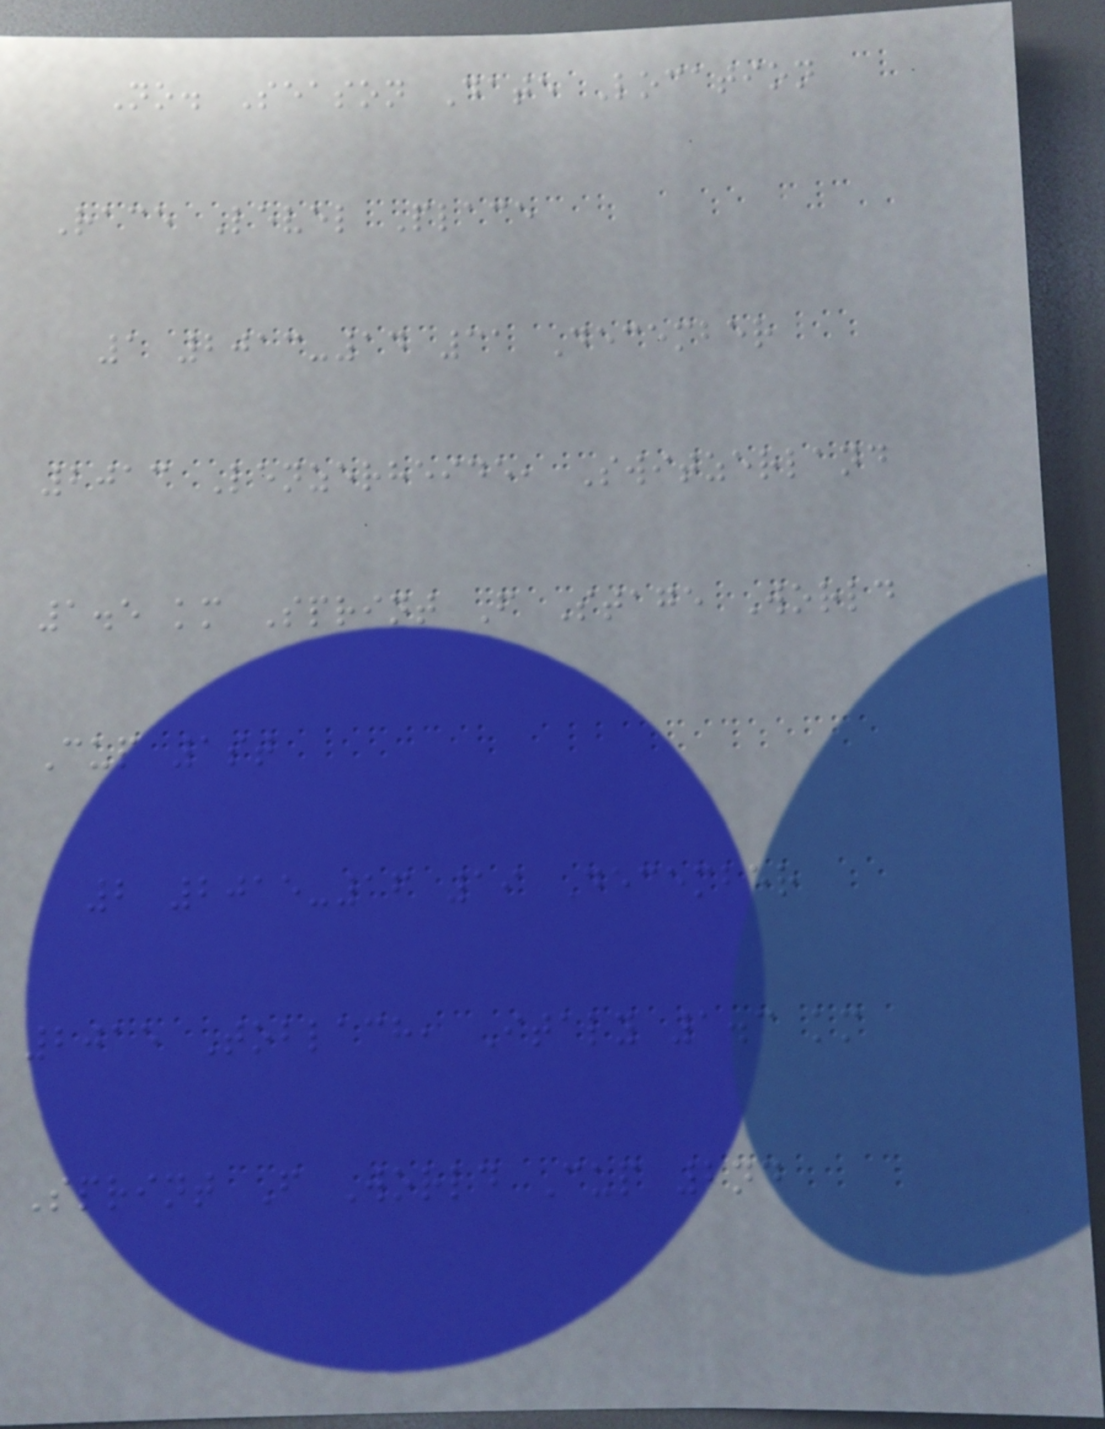No. Season Date Location
Race Level Place
1 2013-14 31 December
2013 Lenzerheide, Switzerland
1.5 km Sprint F Stage World
Cup 1st
2 2015-16 19 December
2015 Toblach, Italy 1.3 km
Sprint F World Cup 2nd
